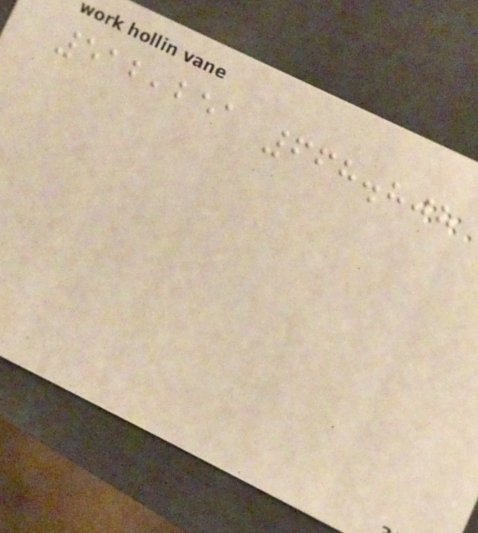512,251 668.808
